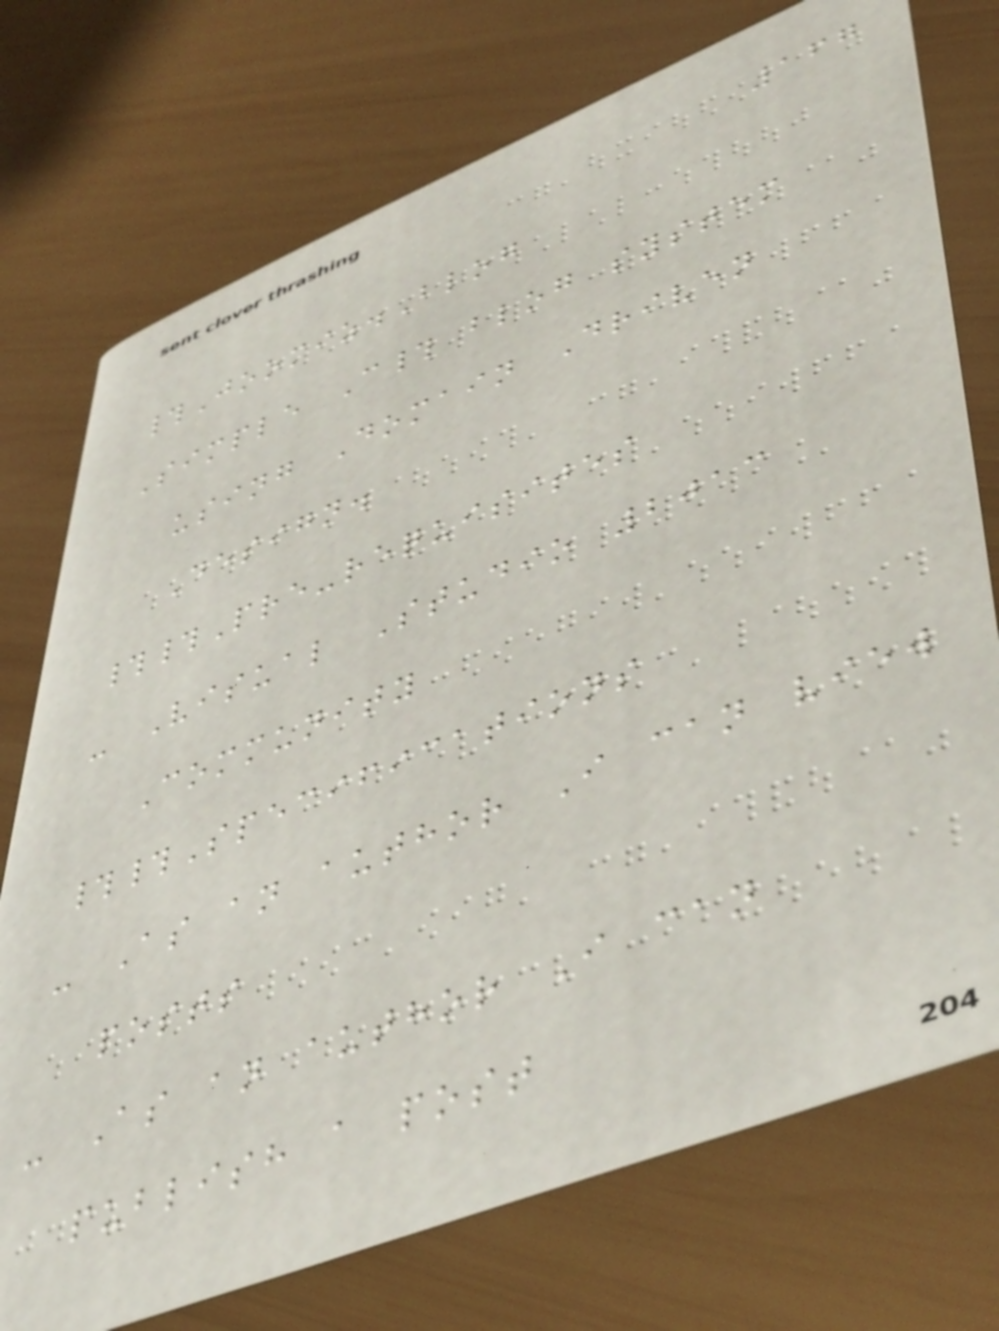167
#Joomiz.Blog
Simple C# blog system
using Domain Driven
Design.
##Pre-requisites
- Visual Studio 2013
Community
##Specifications
- As an author I can view
posts
- As an author I can
publish a post
